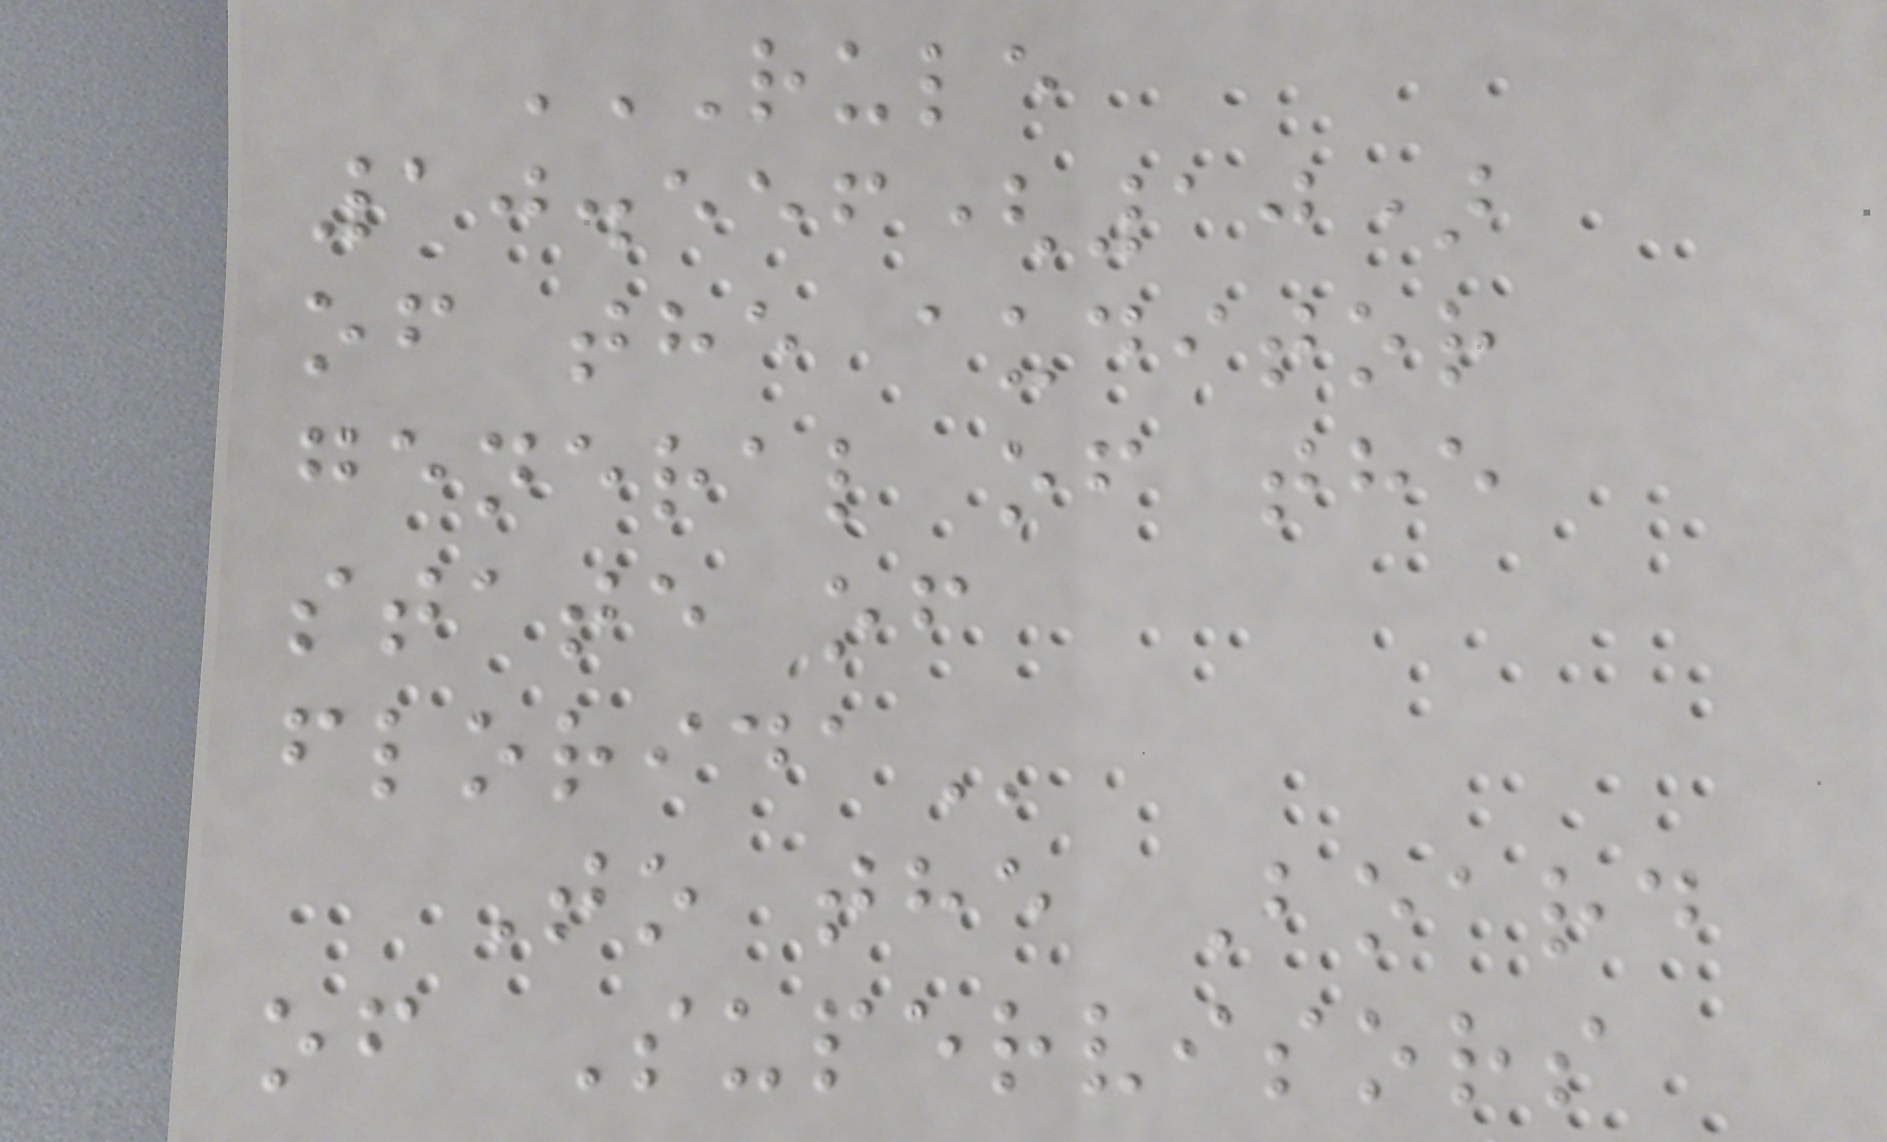RULE
10.556(10)
OF THE AUDITOR
GENERAL OF THE
STATE OF
FLORIDA
To the Board
of Supervisors
